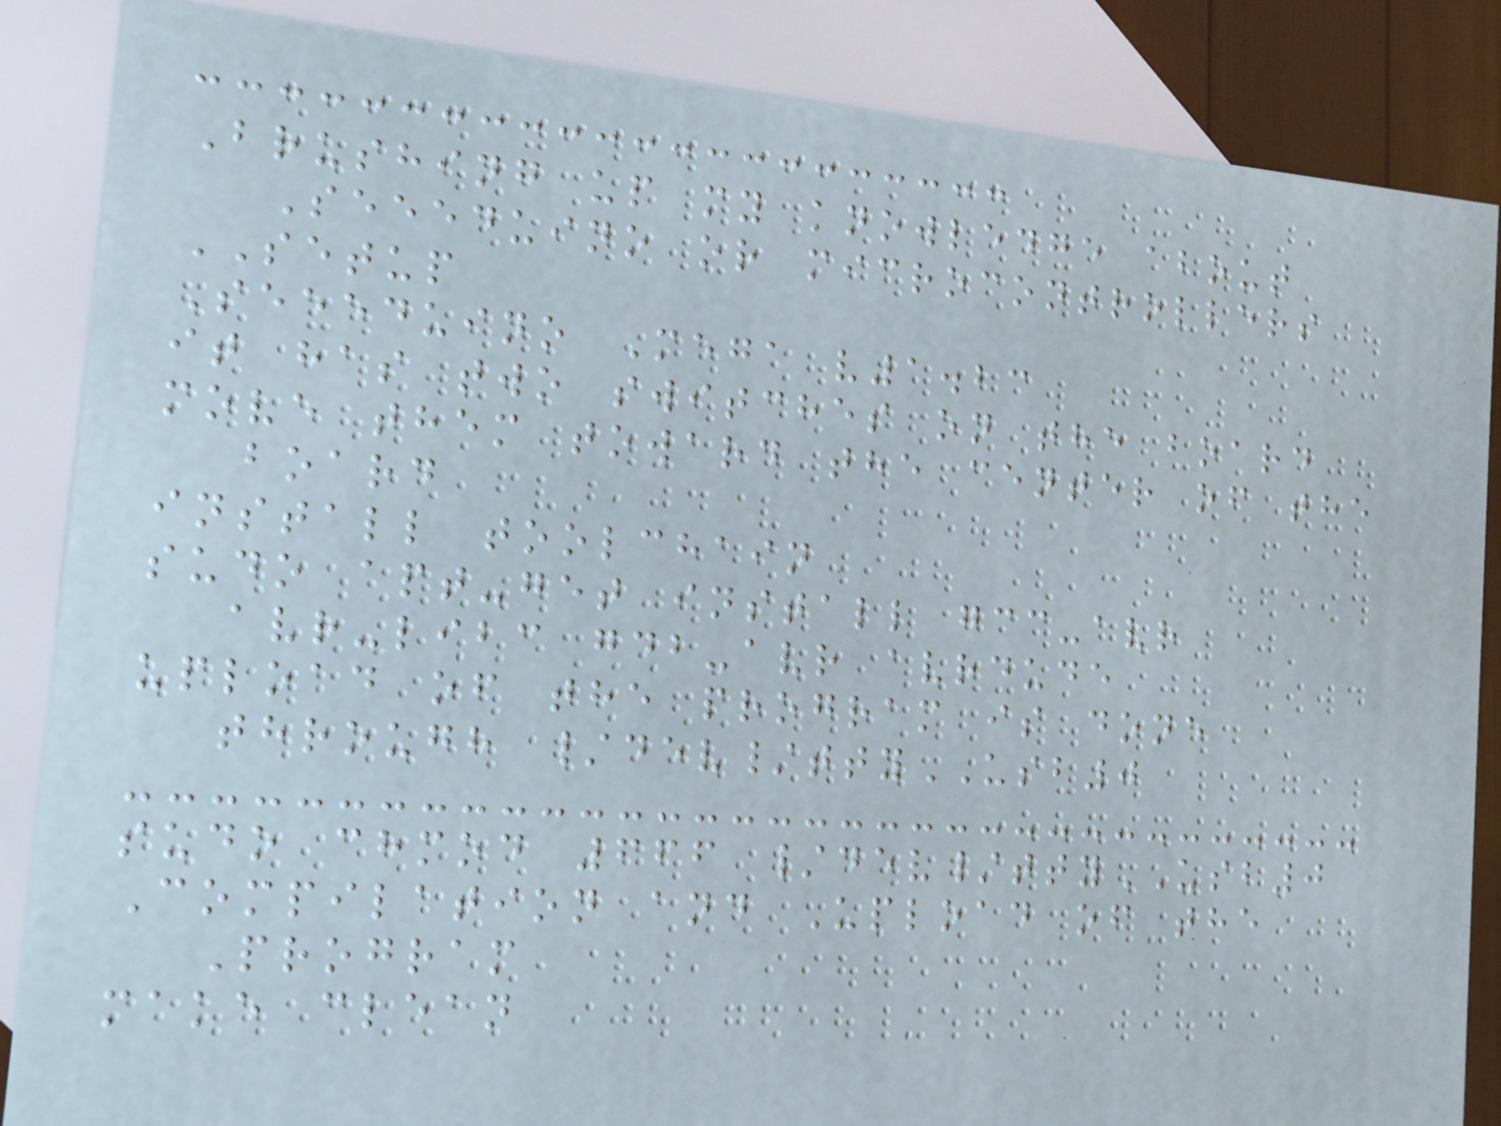Brushing up my knowledge about
Seeeduino or microcontrollers
SETUP
Seeeduino Mega v1.23
it has two switches on the board
move them toward the center of the
board
install toolchain
sudo apt-get install gcc-avr
avr-libc gdb-avr avrdude
upload of the program is done
through /dev/ttyUSB0
sudo chmod 666 /dev/ttyUSB0
Compilation and Upload of the
Program
make clean
